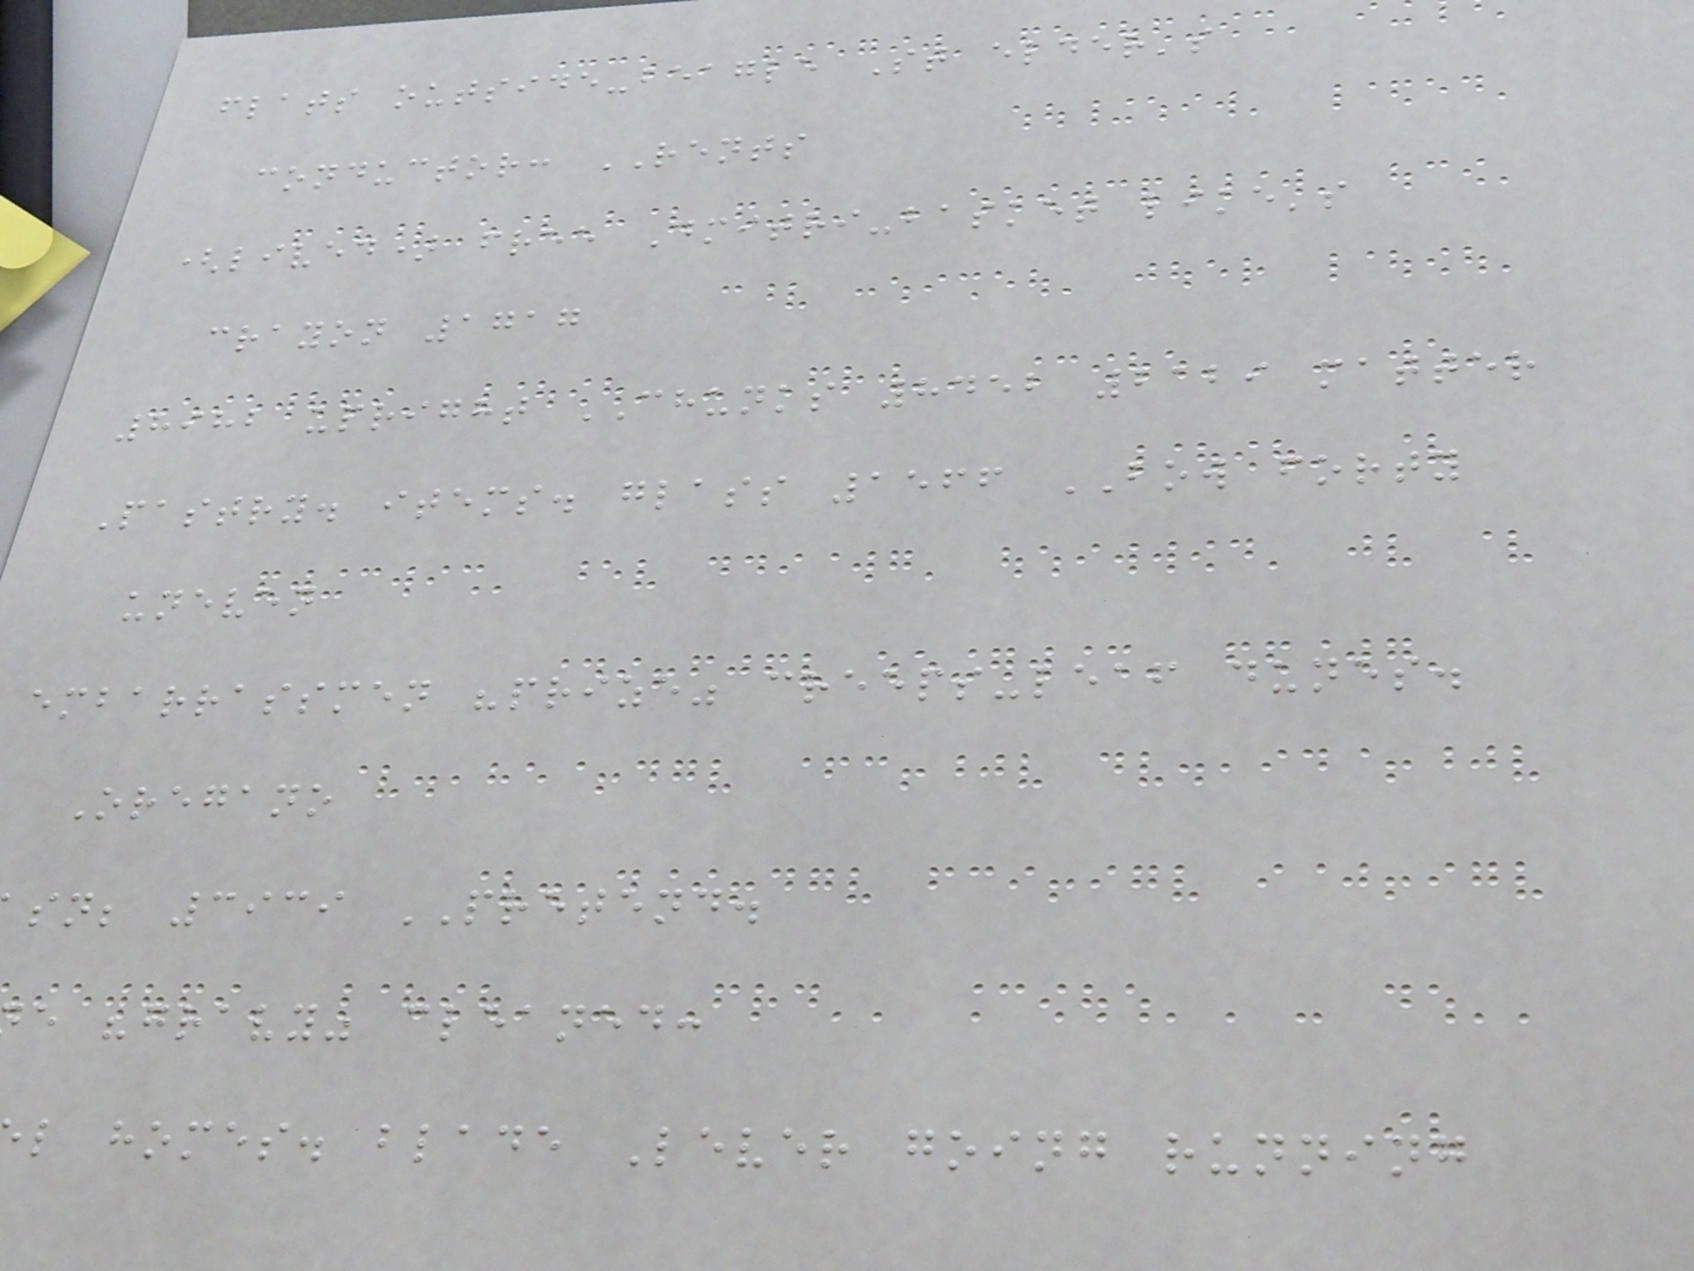flats outside-beagle St elder's
conductor: RENTS
(lived) free Dmitri-basket like's
crayon 1717
8982 upright CHUNKS 8452 2129 matter
Pastry. items. glass 1566 BOW forty
uneven
embarrassmen "prize" creeps-leaf dunes.
Oregano
sn; 3939 PRETEND.
e "gravy" cleaned:
l homes. blade Lever going running
